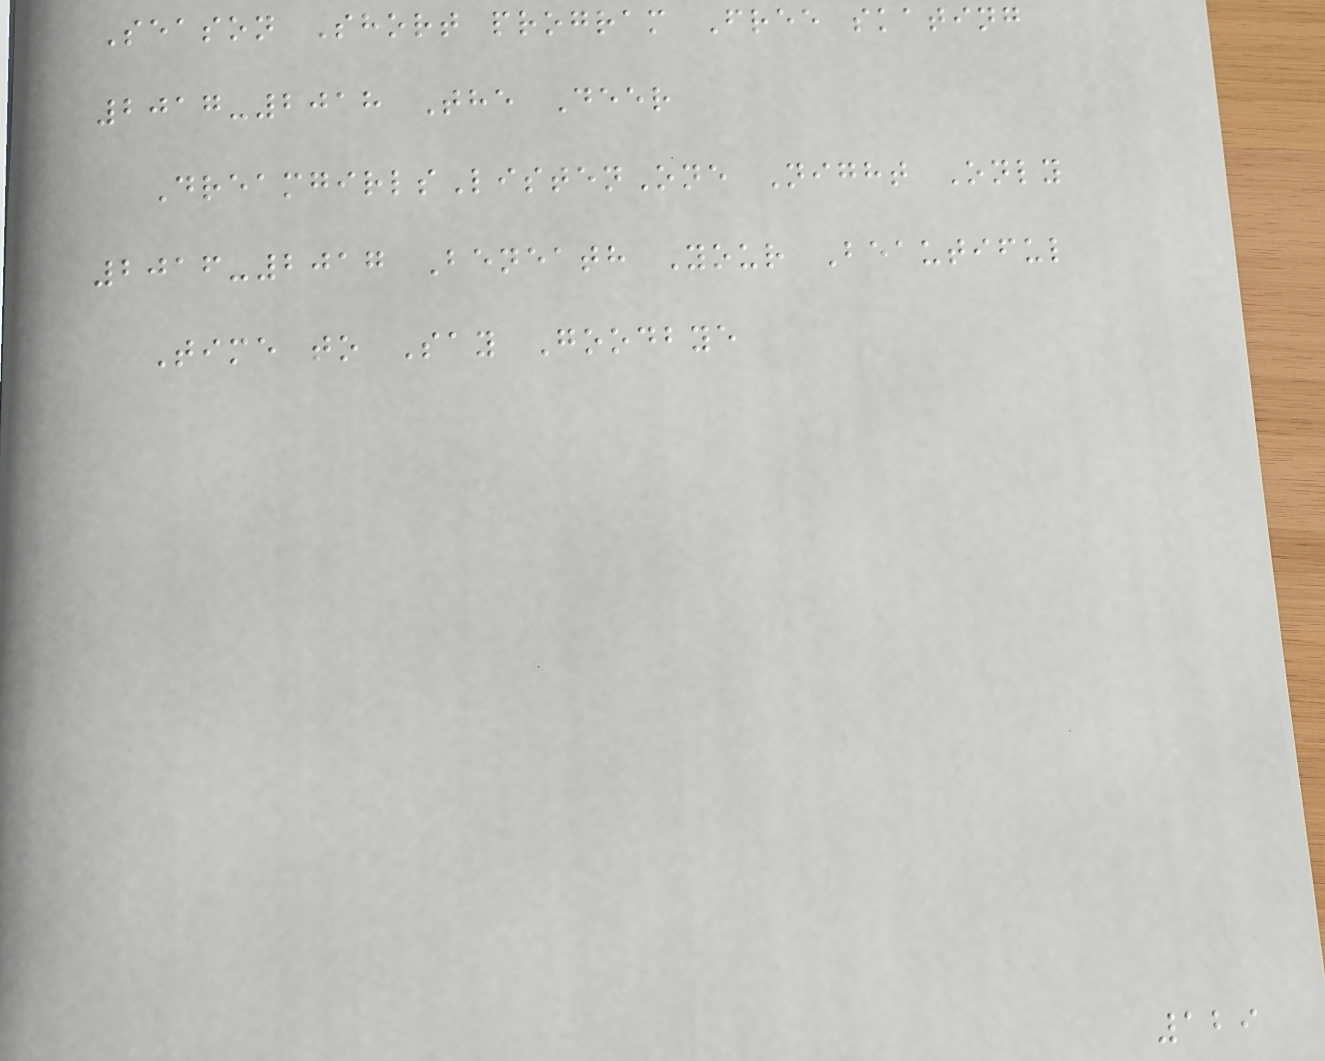Season Short program Free skating
2017-2018 The Deer
DreamgirlsListenOne Night Only
2016-2017 Beneath Your Beautiful
Time to Say Goodbye
129
